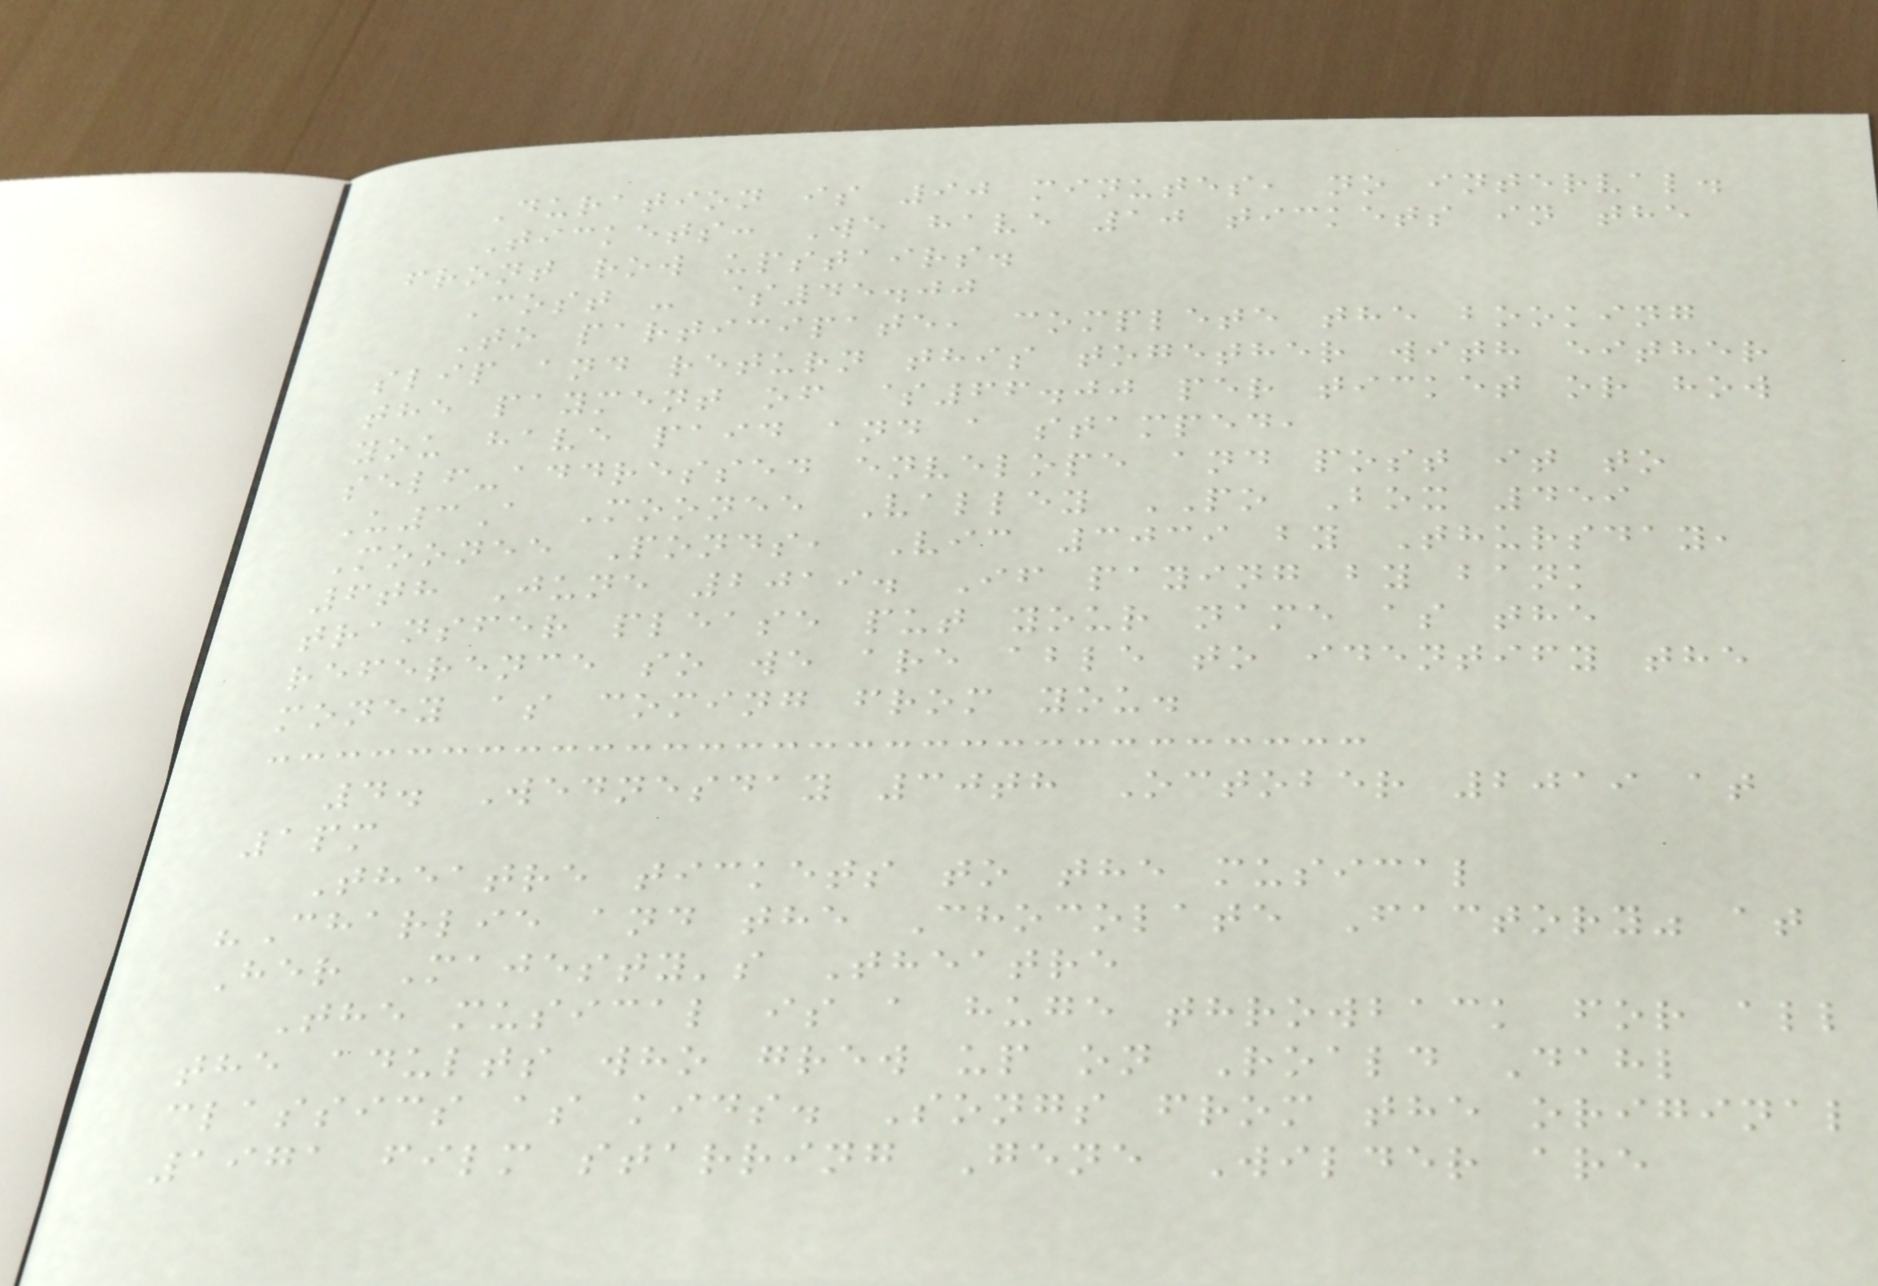Duration is 90 minutes, no interval.
Tickets: We have 10 tickets in the
front row upstairs.
Cost - $45.00
To participate, complete the booking
slip and return this together with either
the payment of $66.00 per ticket or how
you have paid and a stamped,
self-addressed envelope and post it to
U3A Moonee Valley PO Box 459
Moonee Ponds, Vic 3039 by Thursday,
6th June 2019. If paying by bank
transfer please put your name as the
reference so we are able to identify the
money as coming from you.
4. Wednesday 30th October 2019 at
1pm
Theatre tickets to the musical
"Charlie and the Chocolate Factory" at
Her Majesty's Theatre
The musical is a huge throwback for all
the adults who grew up on Roald Dahl
classics as kids. Songs from the original
1971 film starring Gene Wilder are
